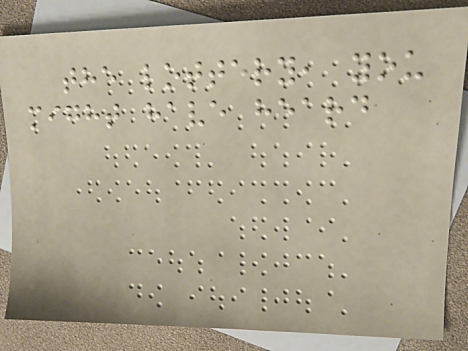the lottery, you
might have heard
